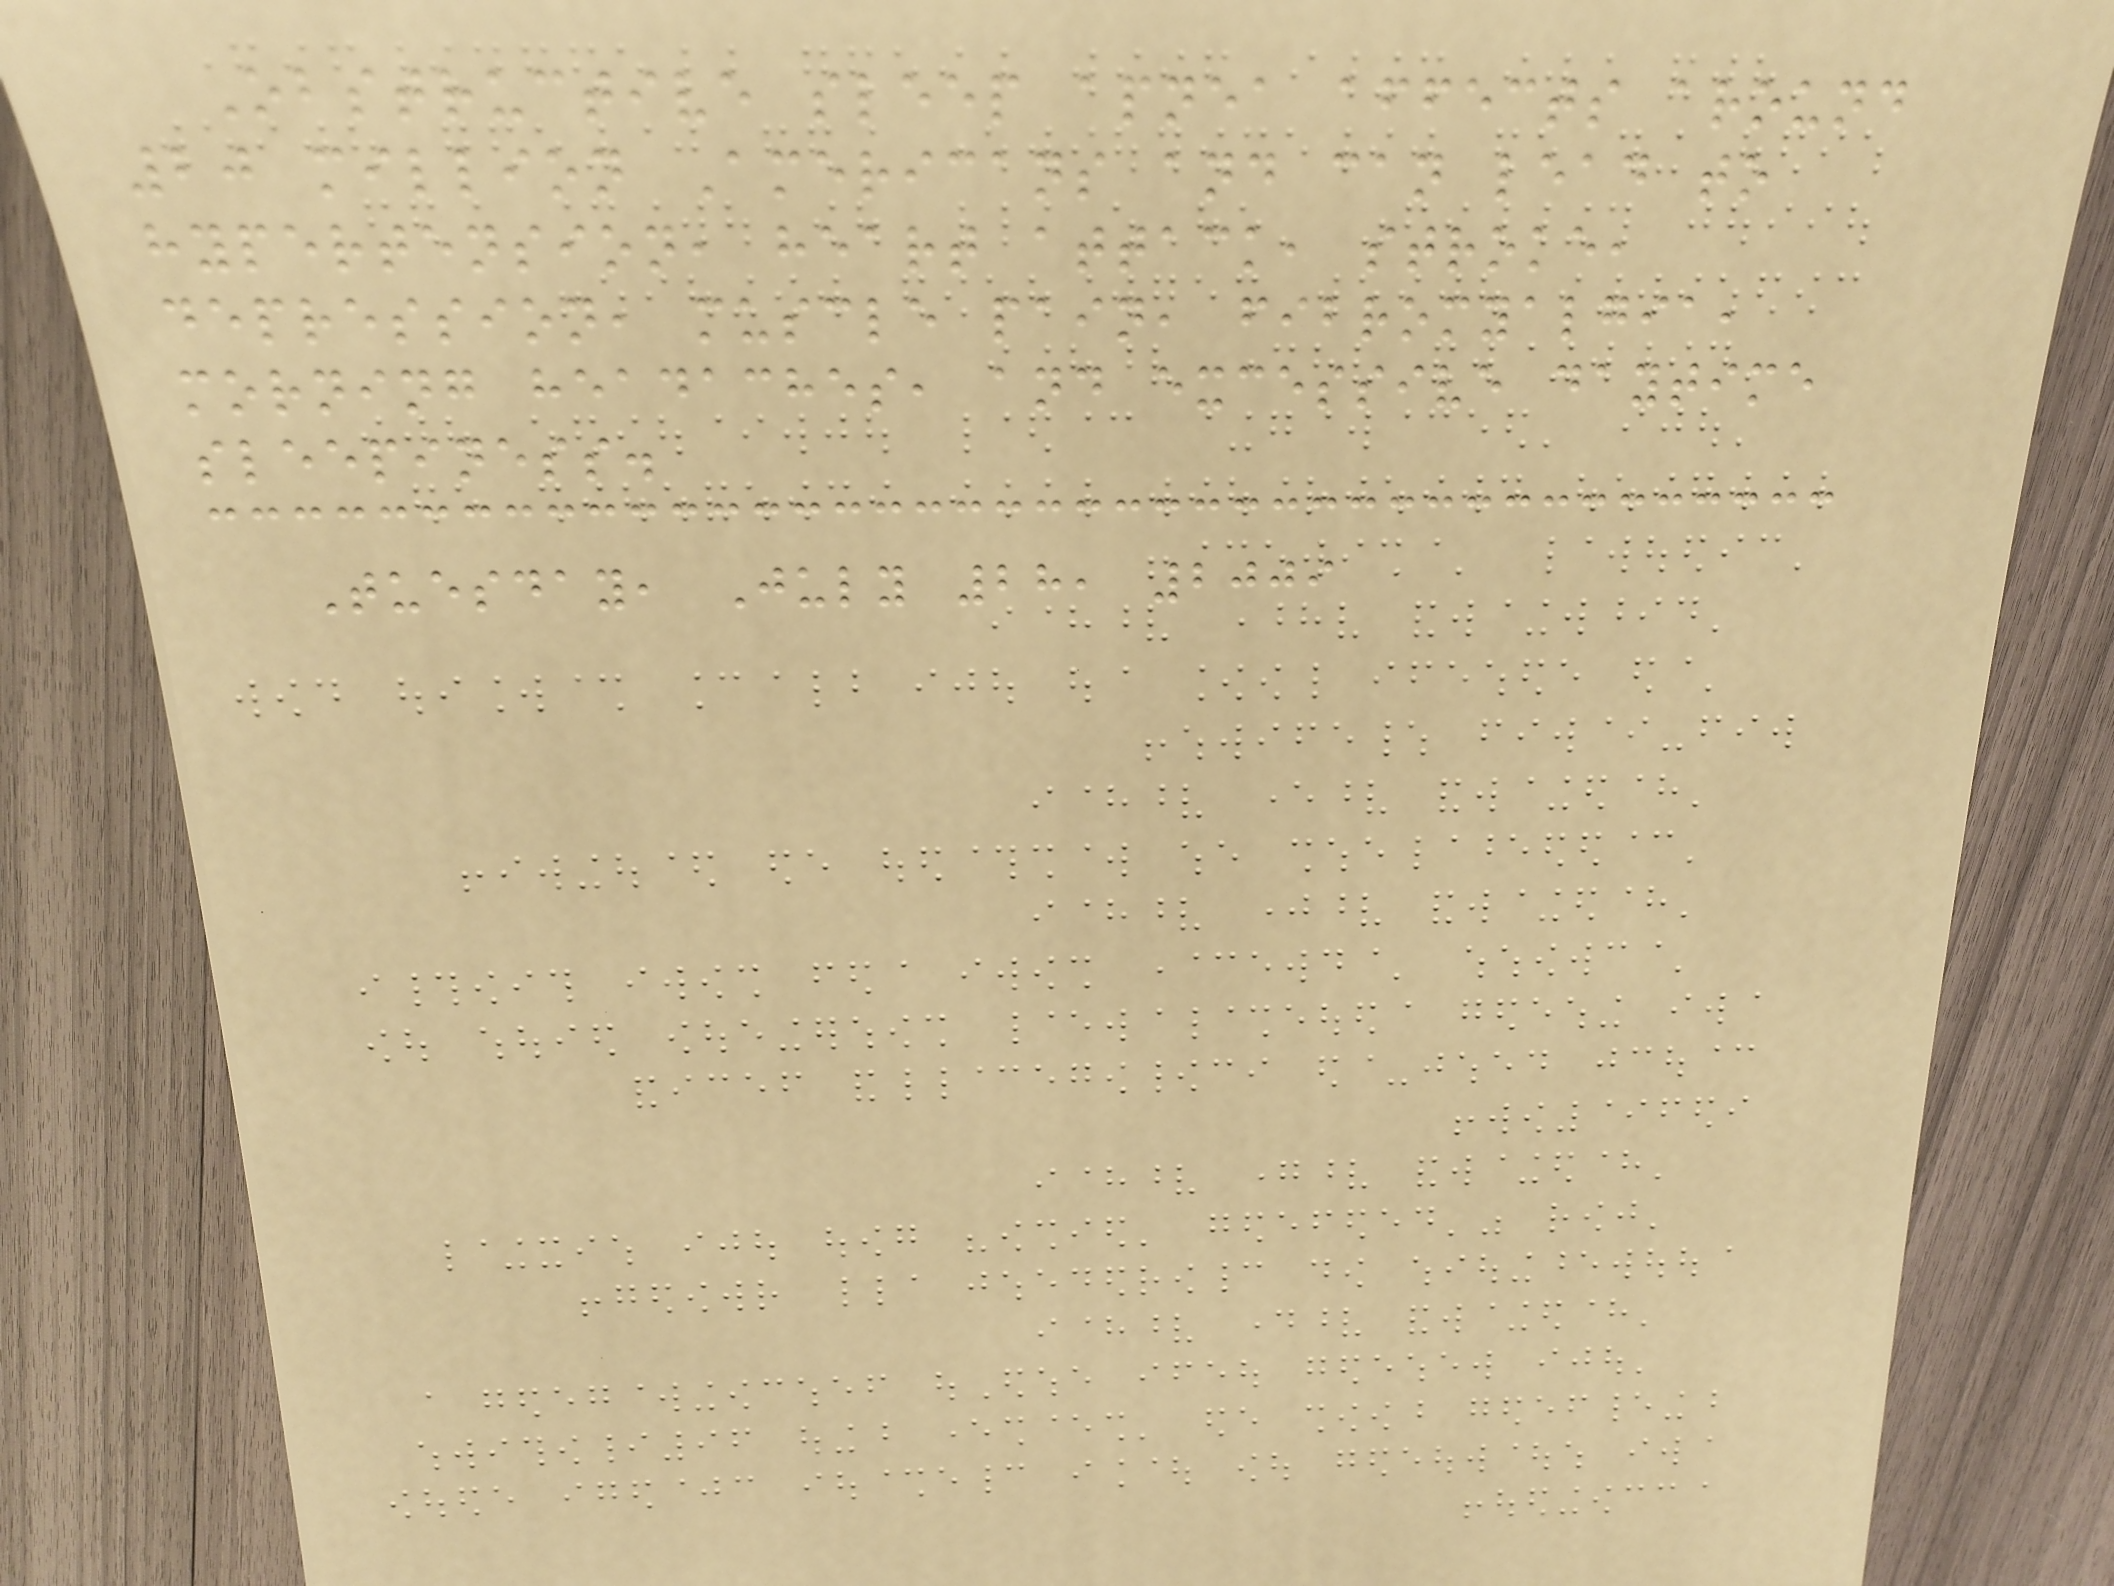Obstructive sleep apnea affects around
20 million Americans and can lead to
hypertension, heart attack, stroke,
depression, muscle pain, fibromyalgia,
morning headaches, and excessive daytime
sleepiness.
Tuesday, July 28, 2009
